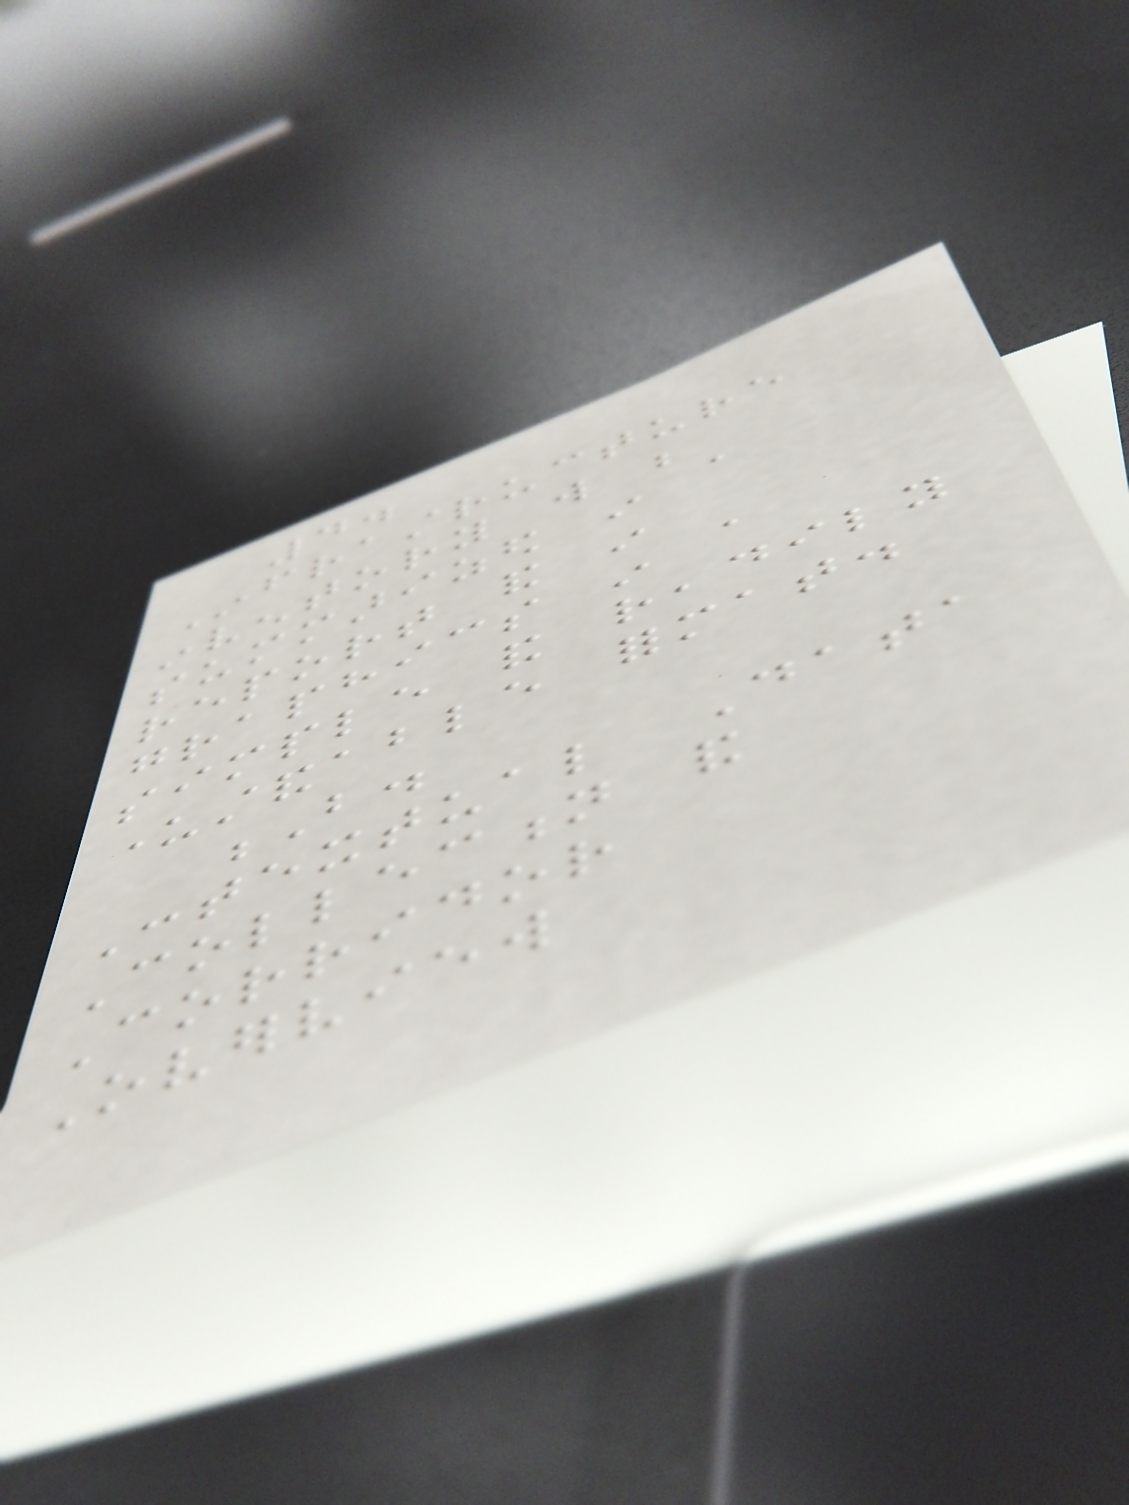4.
Infrastructure
inventory will be
summarized in a
report and in
graphics in a
simple and readily
understandable format.
B.
Contextual Data
Collection and
Corridor
Overview
